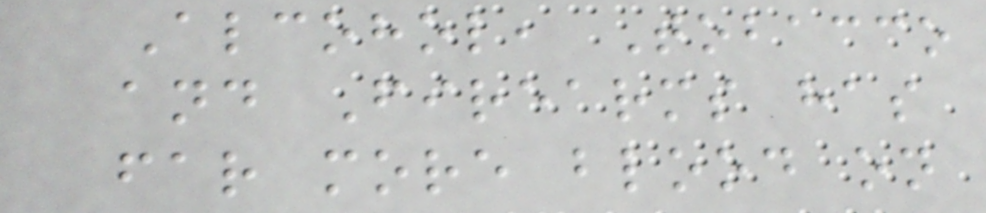Alcohol, Tobacco
and Firearms has
far more blood on
